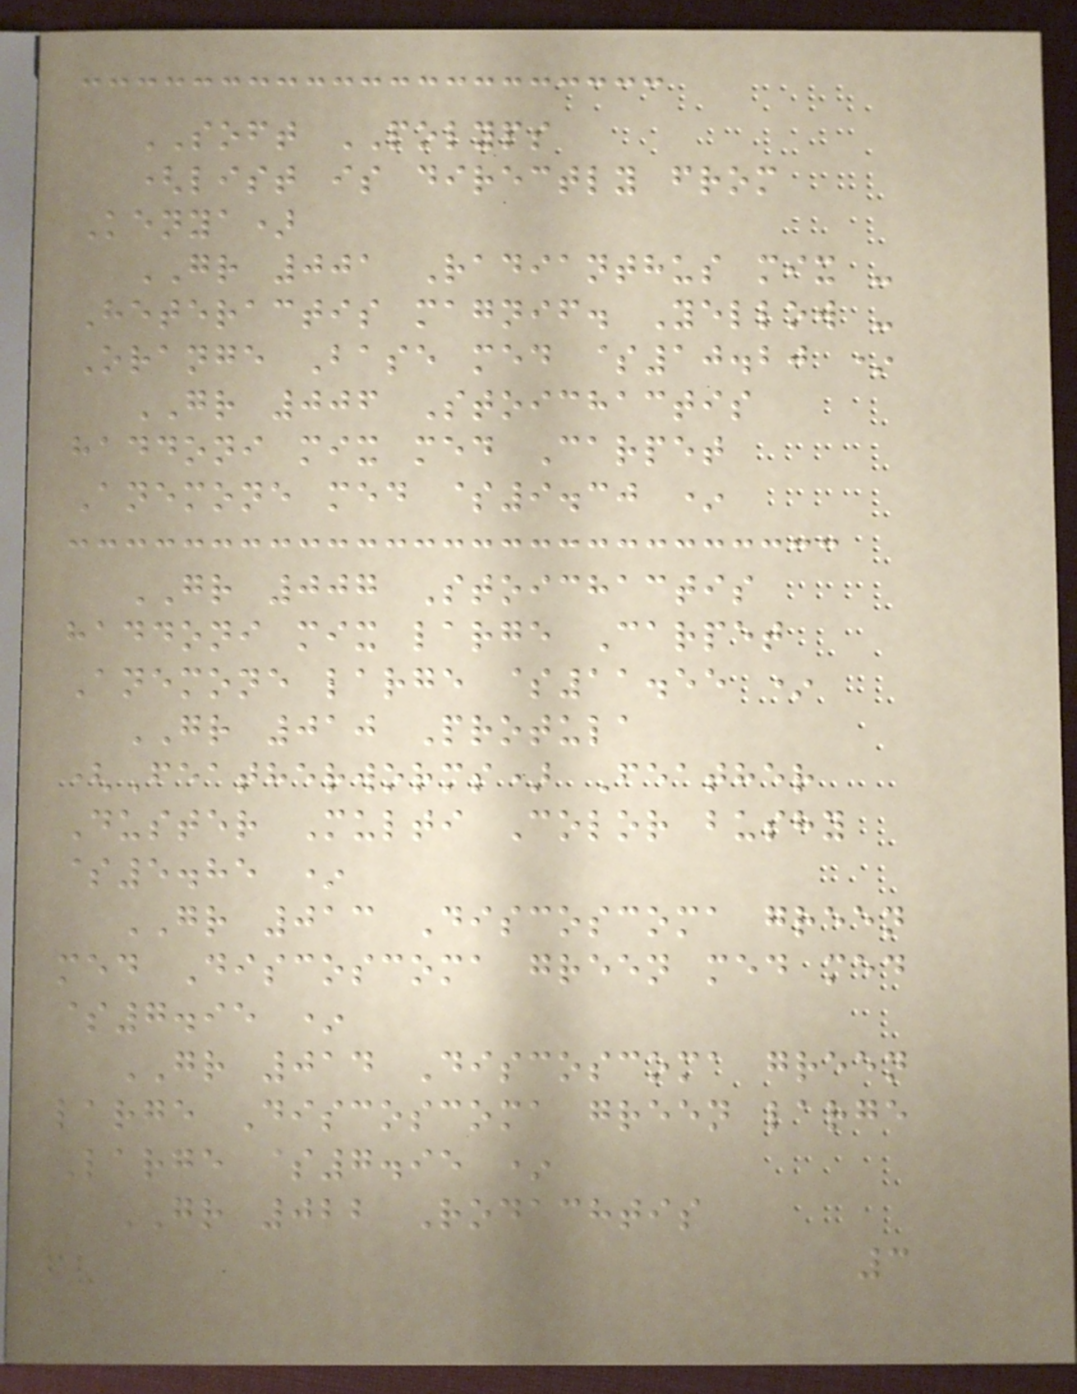SOFT POLYPS
(list is directly from
Kenya)
GR 001 Radianthus mix -
Heteractis magnif. Yellow -
Orange Base med $10.20 *
GR 006 Stoichactis
haddoni mix med Carpet
Anemone med $9.30 *
GR 007 Stoichactis
haddoni mix large Carpet
Anemone large $11.55 *
GR 010 Protula
(Featherworms) Feather
Duster Multi Color bushy
$5.85 *
GR 013 Discoscoma green
med Discoscoma green med med
$7.95 *
GR 014 Discoscoma green
large Discoscoma green large
Large $7.95 *
GR 022 Rodachtis
3
